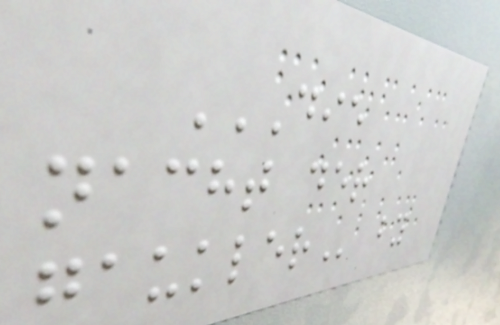DIE
NACHT DER
GAUKLER by
